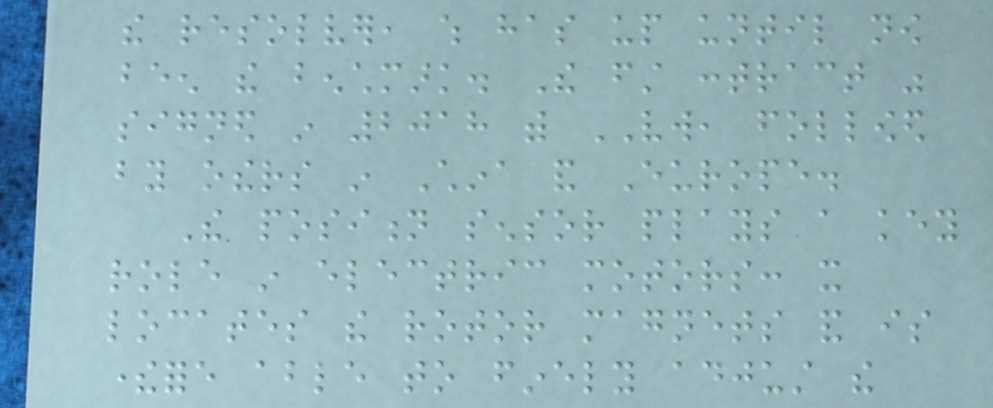the resolver, which has up until now
been the benchmark. The first contract was
signed in 2018 with VW, followed
by others in China and Europe.
The position sensor plays a key
role in electric motors: it
locates the rotor magnets and is
therefore able to finely adjust the
